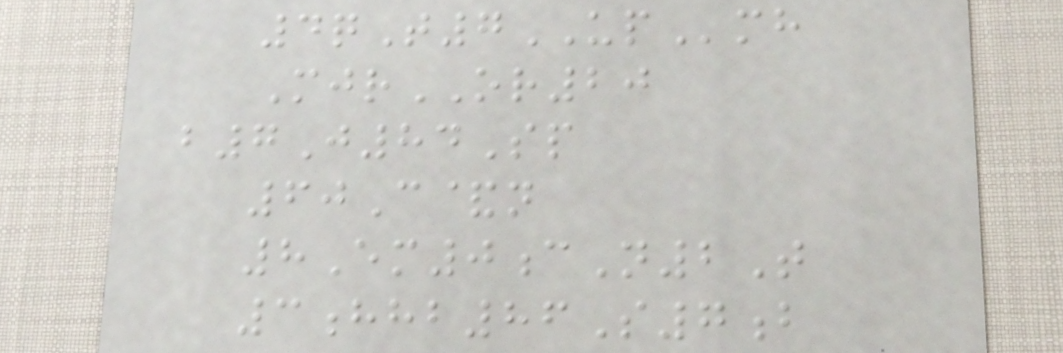4qT7UPmh
MjrOR20
b7J84Sp
60C&n
8Em0cN2T
3hhb86S7b
